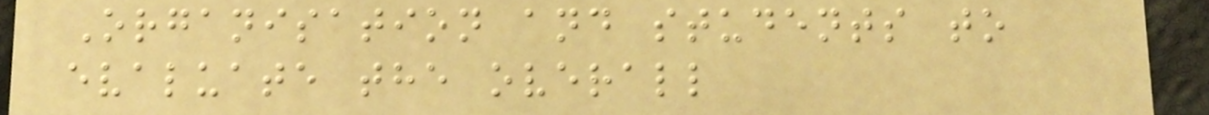Organisation and students to
evaluate the overall
